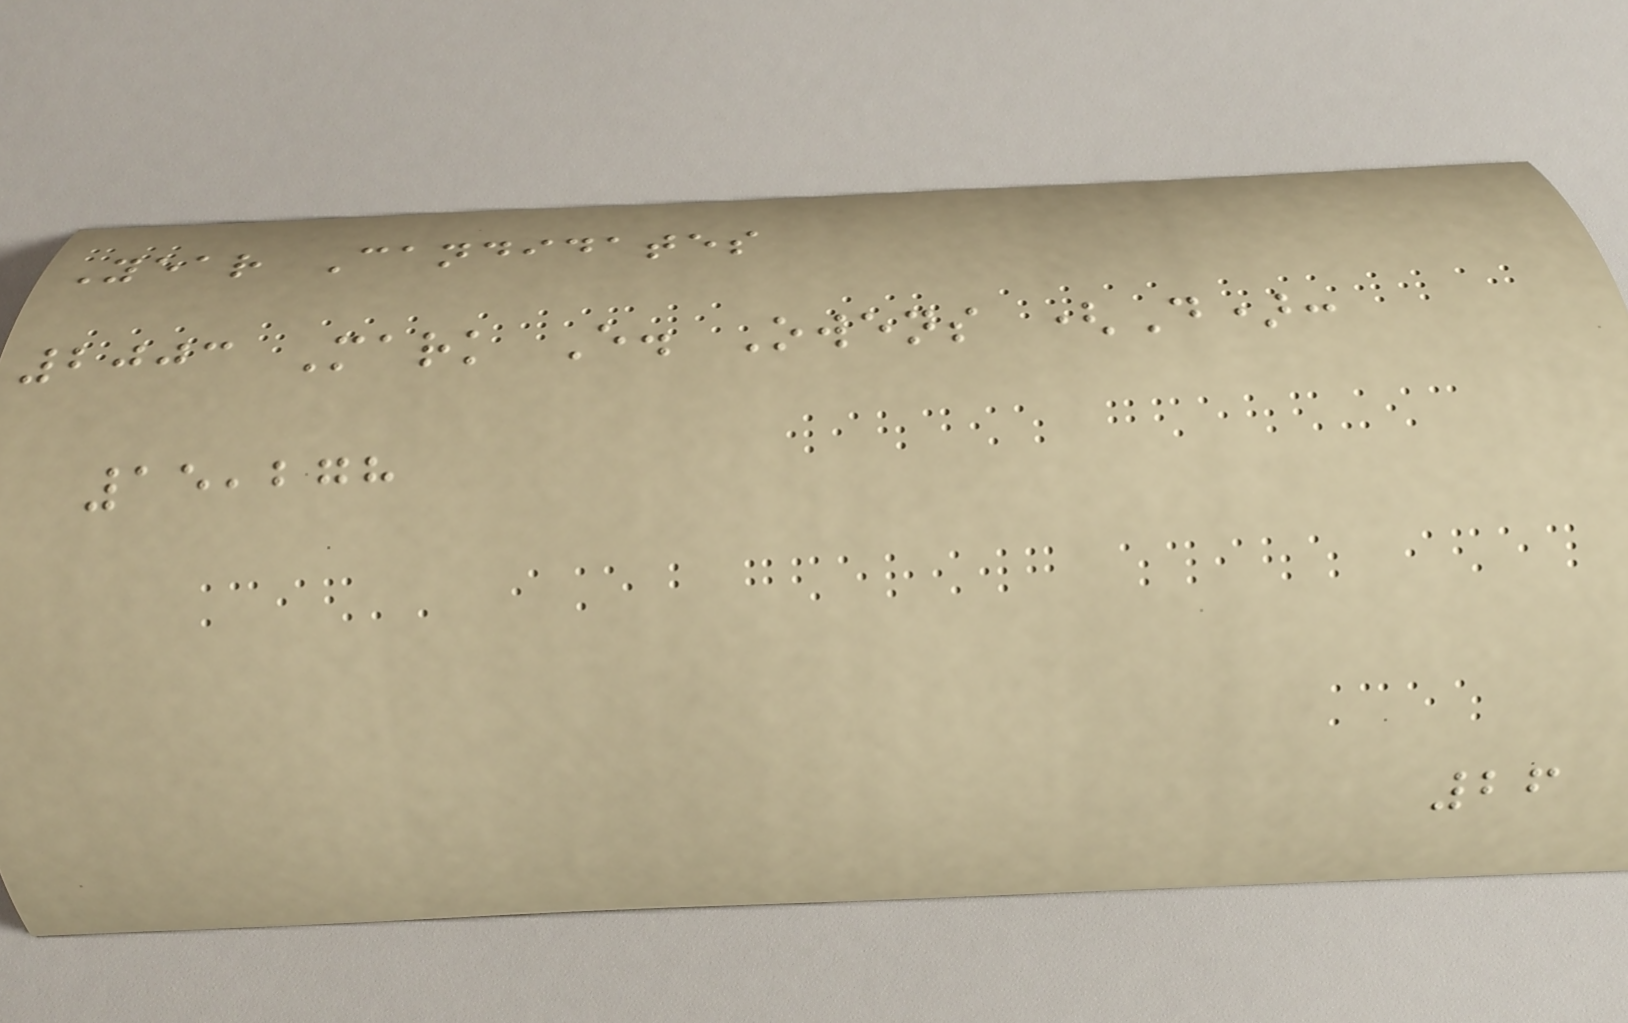Year Candidates
2003 Mark E. Owens (D):
15,278
26
